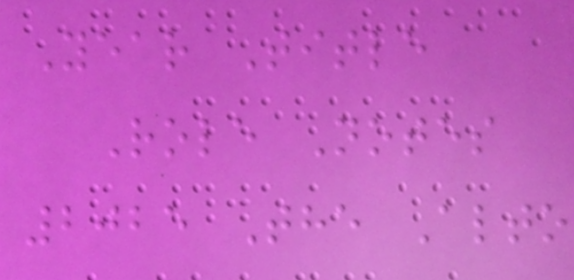Year Title
Role Notes
2025 The Alto
